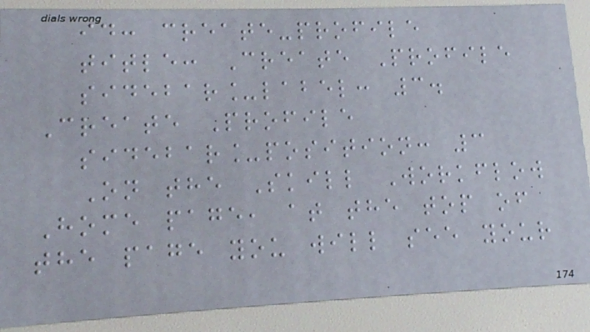id: create-profile
title: Create Profile
sidebar_label: 3.
Create Profile
sidebar_position: 3
On the Skill Workflow
Home page, at the top of
the page you will see your
